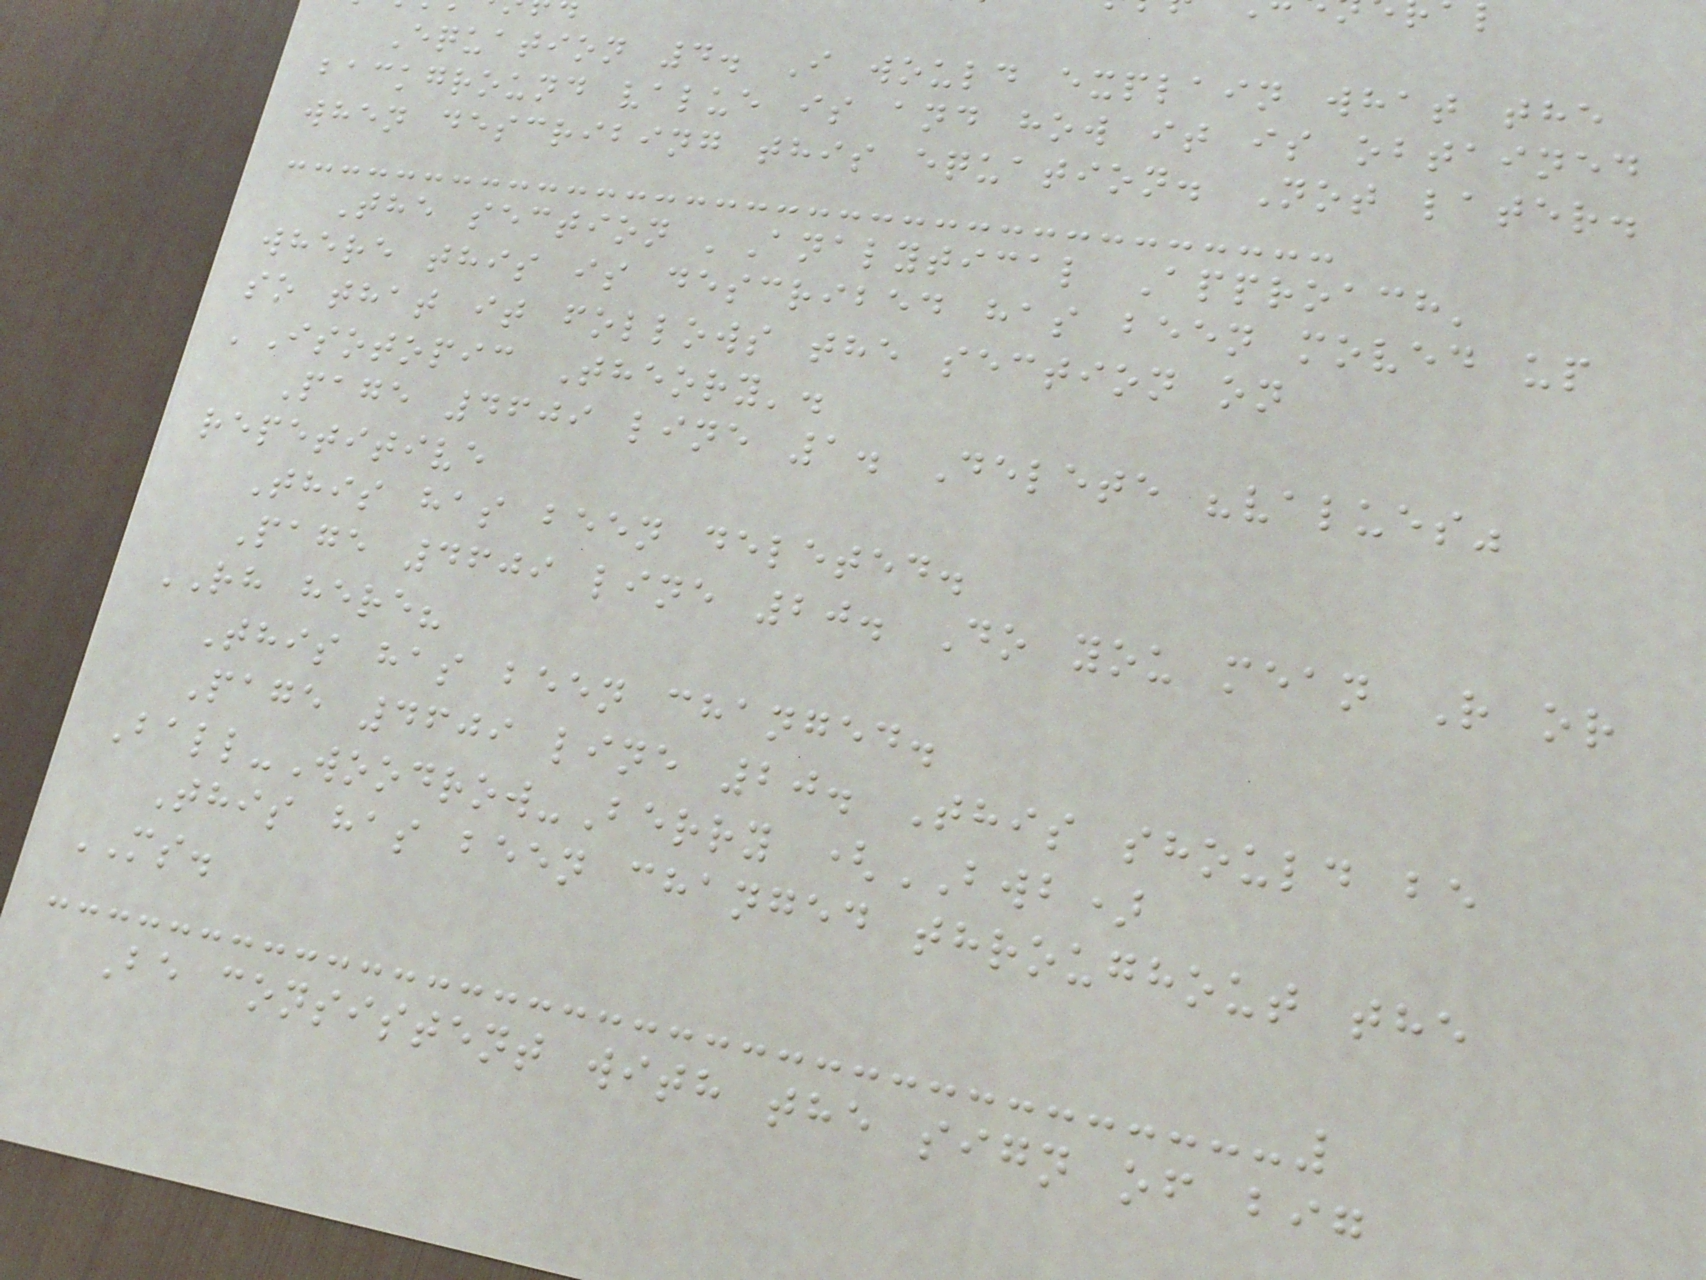Equation 4. I would explain what the
background value is and how it is obtained
when describing this equation. Not later.
The section 'Analytical Approach'
where this is described has been moved up
so that it follows the section on
'Isotopic Theory'.
Page 4609 line 1. Delete "values"
repetitive
This has been deleted.
Page 4609 line 20. Do you mean R or
RH here?
This has been changed.
Page 4609 line 20. This should be
Ball-Woodrow-Berry (BWB)
This has been changed throughout the
MS.
Be consistent with the sign of big
